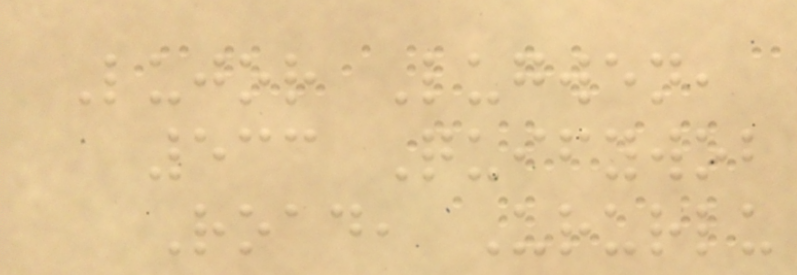Lujor Lugwen,
533 Quifywob
Road, Ururlu
